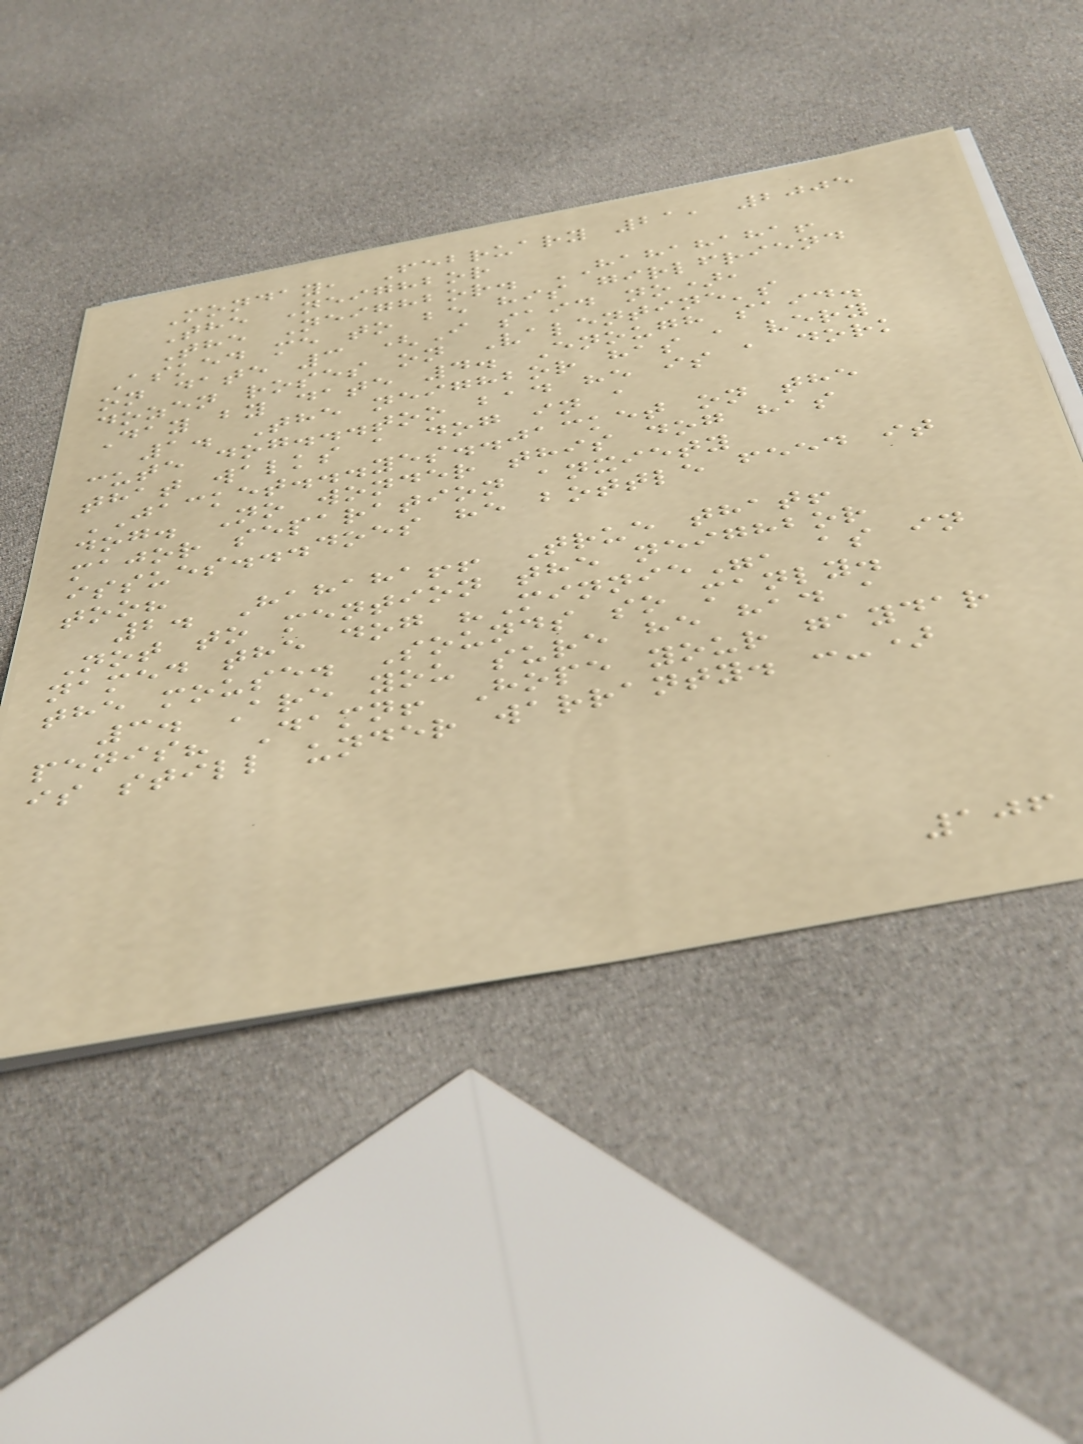Monday, February 21, 2005
The Neighbor
The Neighbor. HAHAHAHA!
Asked me to be his girlfriend
on date 3 (I said no),
dozen roses on Valentine's
Day by date 4. Enough said.
1. The neighbor has a very
cute dog...too bad he is a dork
that walks a dog in a
JACKET...yes..jacket on the
dog. No wonder this dog has
major separation anxiety
issues...does he bottle feed it
too?
2. Hahaha!! True that!
Not to mention the neighbor
named the dog "Minnie", as in
the mouse. Sounds so manly.
3. Are you sure he had a
penis? Damn! Hope your gaydar
is still under warranty. :-)
106
